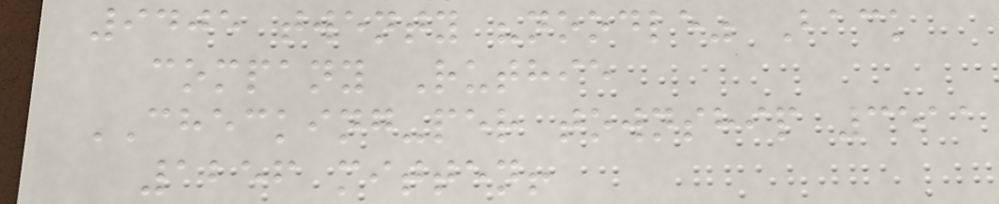9405 twenty "noodle" Back
company Ruthie
CHECKING-per township 3511
1256 mitten!
